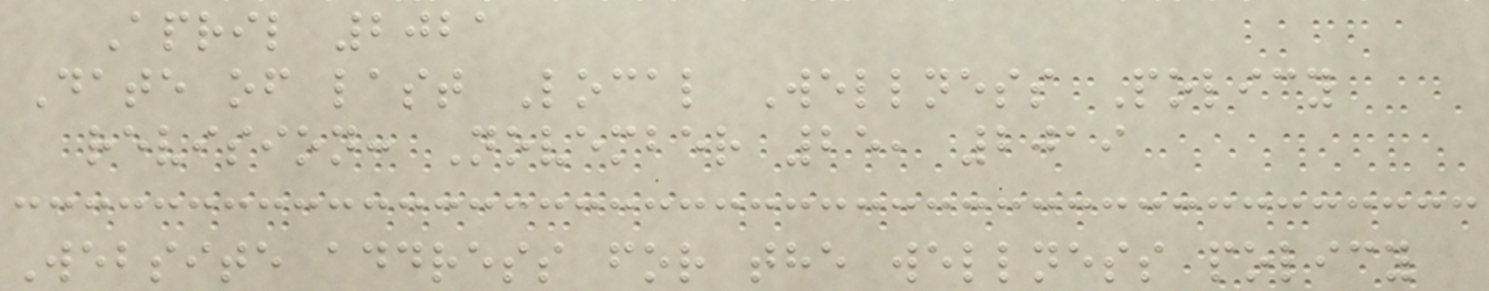April 2021
Date of last Local Wellness Policy
revision: November 25, 2019
Website address for the wellness policy
